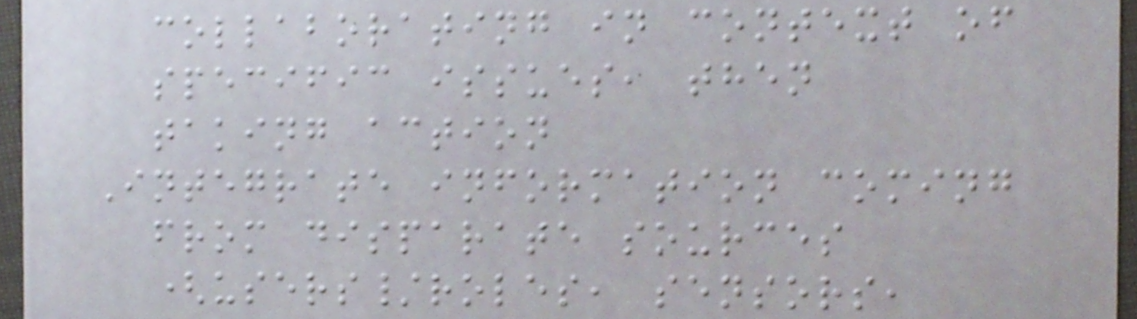collaborating in context of
specific issues, then
taking action
Integrate information coming
from disparate sources
(users/roles, sensors,
